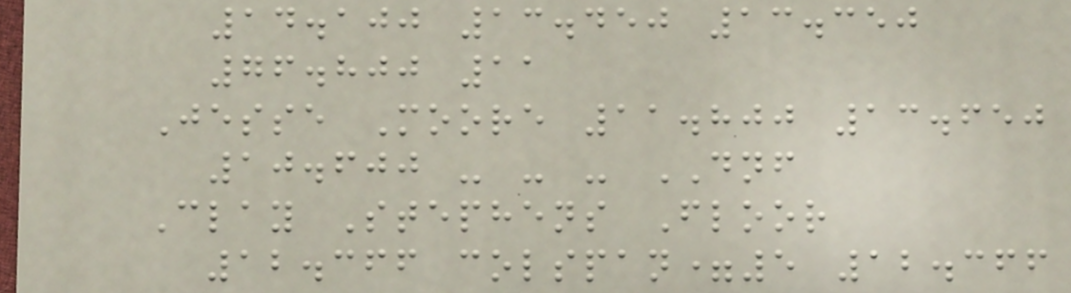14.100 13.450 13.350
76.800 11
Jesse Moore 11.800 13.650
10.600 - - - DNF
Clay Stephens Floor
12.366 colspan=5 12.366
